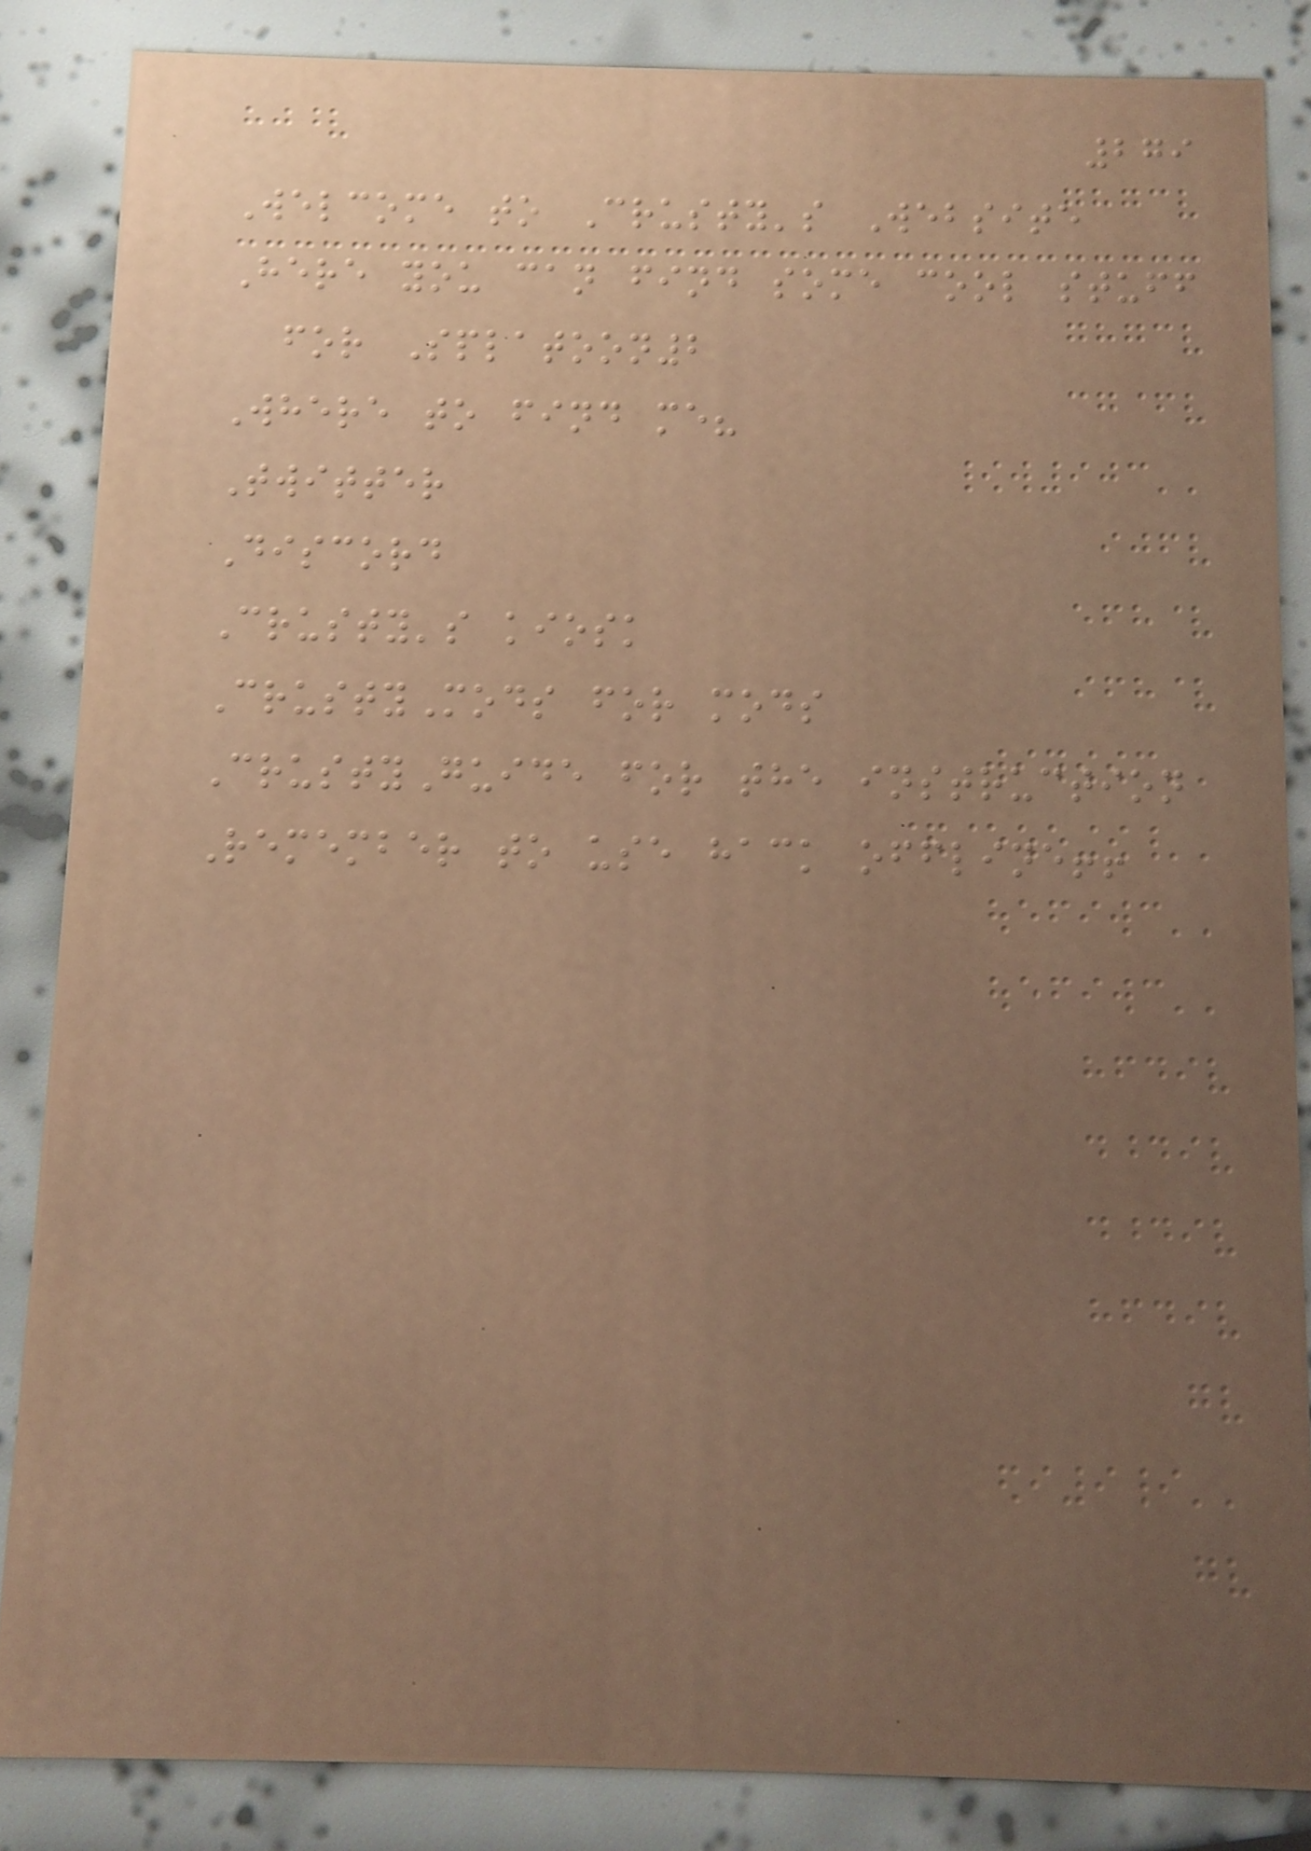279
Welcome to Crusty's Website
Here you can find some cool stuff
for Splatoon2
Where to find me?
Twitter
Discord
Crusty's kiosk
CrustyMods for mods
CrustyGuide for the instruction
Remember to use hack offline!!
